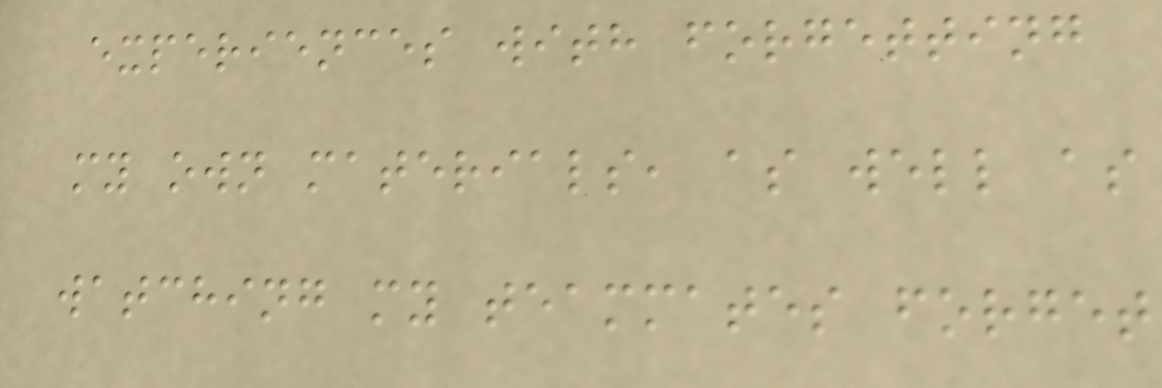experiences with forgetting
my own materials, as well as
watching my teammates forget
